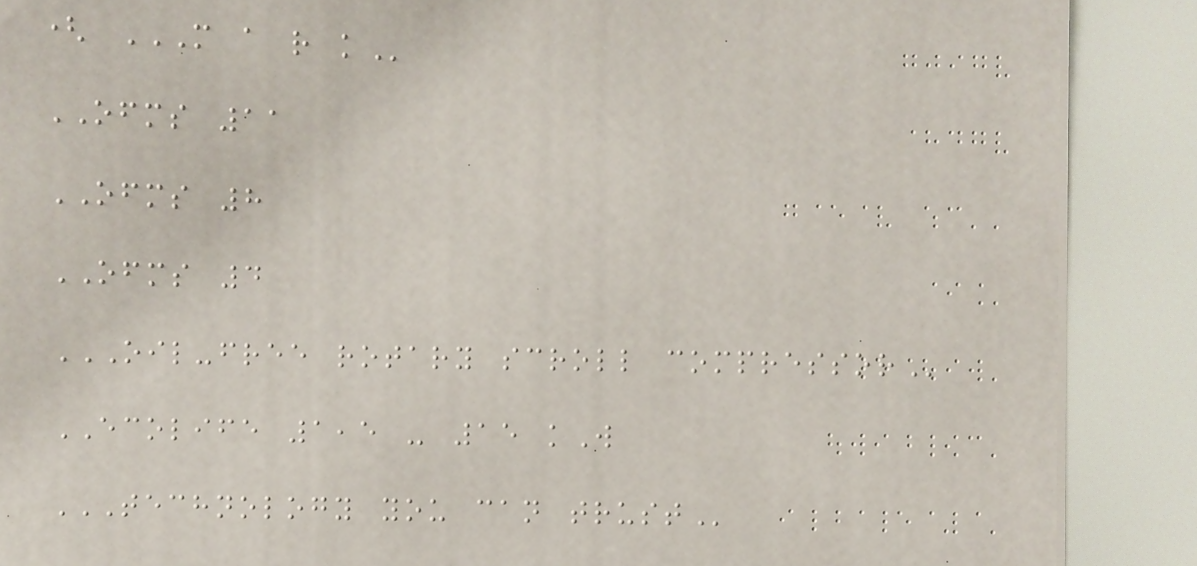( M A R K
OFMS 11
OFMS 8
OFMS 4
OIL-FREE ROTARY SCROLL COMPRESSOR
ECOLIFE 1,5 - 15 kW
TECHNOLOGY YOU CAN TRUST
